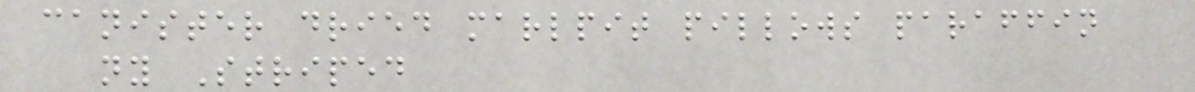canister dried marlpit pillows paraffin
ny Striped
